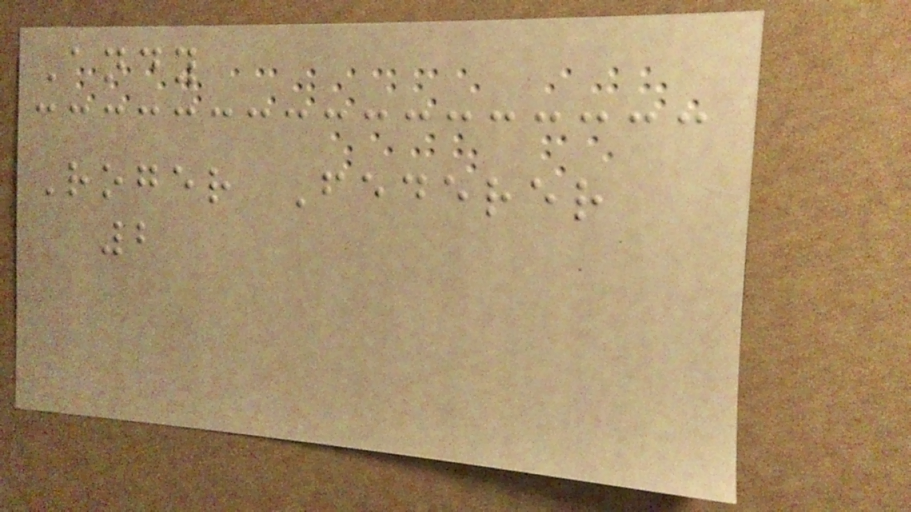Andy
Roger Federer
2
